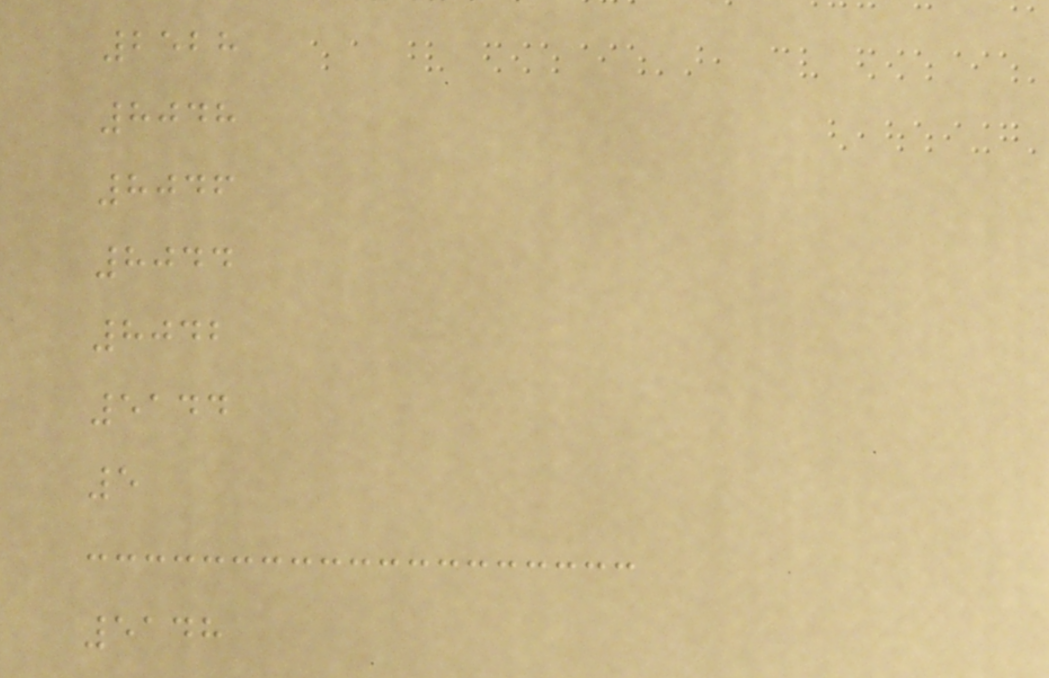2528
8048
8046
8044
8042
5144
5
5148
